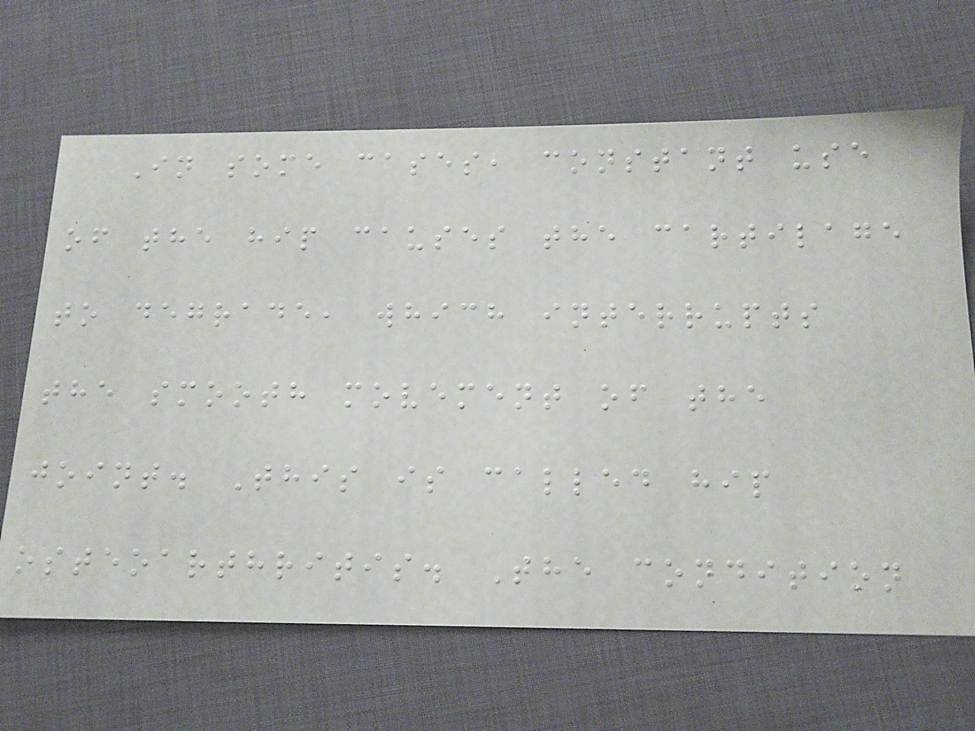In some cases, constant use
of the hip causes the cartilage
to degrade, which interrupts
the smooth movement of the
joint. This is called hip
osteoarthritis. The condition
